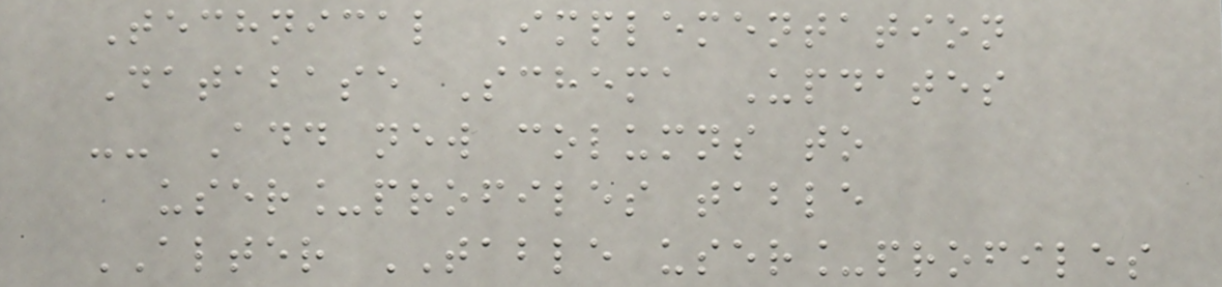Technical Implementation
Database Schema Updates
-- Add new columns to
user_profiles table
ALTER TABLE user_profiles
